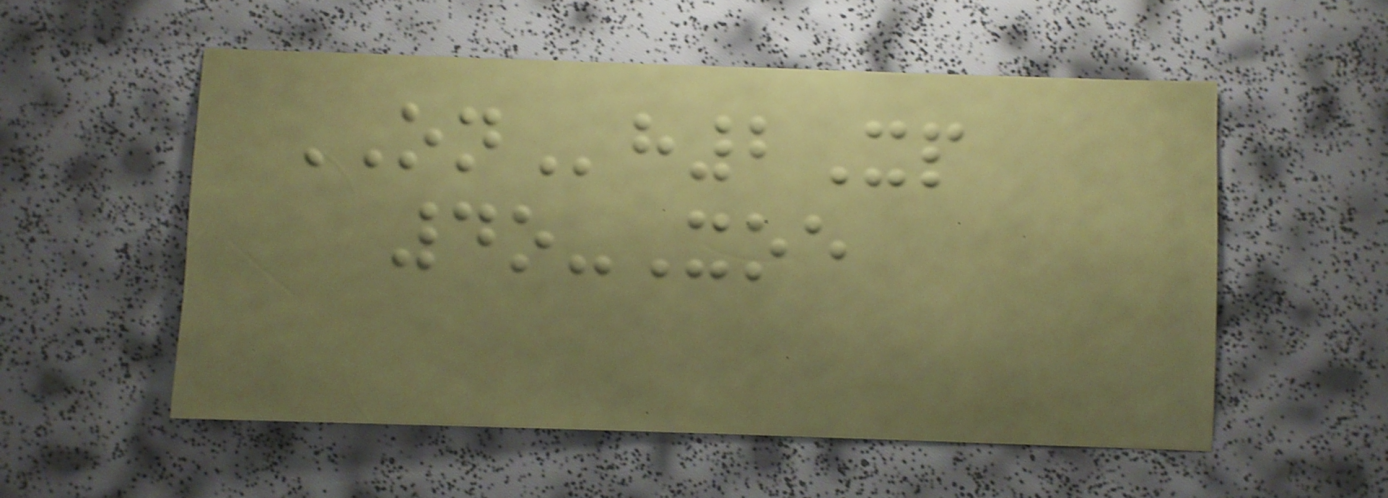ONh2Xp
4o-Xoe
